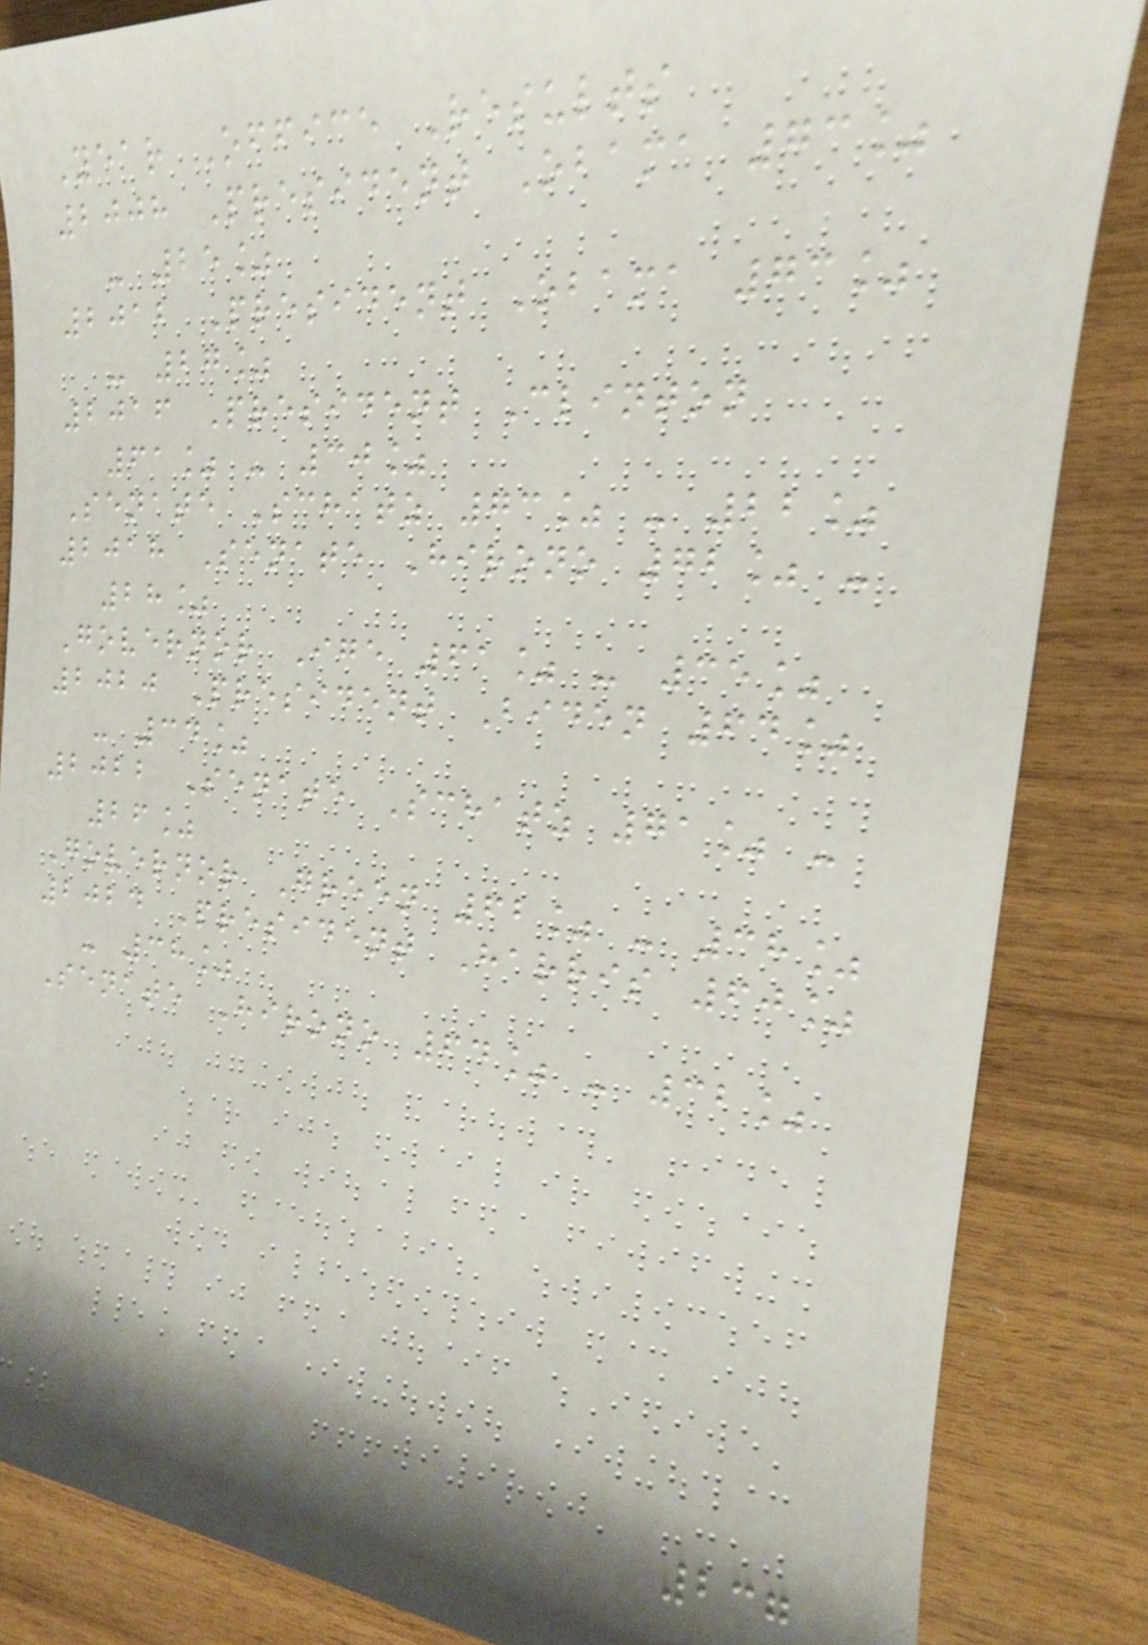Year Office Results
2008 President Obama 73%
- 25%
2012 President Obama 73%
- 27%
2016 President Clinton
61% - 30%
Senate Schatz 73% - 22%
2018 Senate Hirono 72% -
28%
Governor Ige 61% - 35%
2020 President Biden 64%
- 34%
2022 Senate Schatz 71% -
26%
Governor Green 62% - 38%
2024 President Harris 60%
- 38%
Senate Hirono 64% - 32%
237
